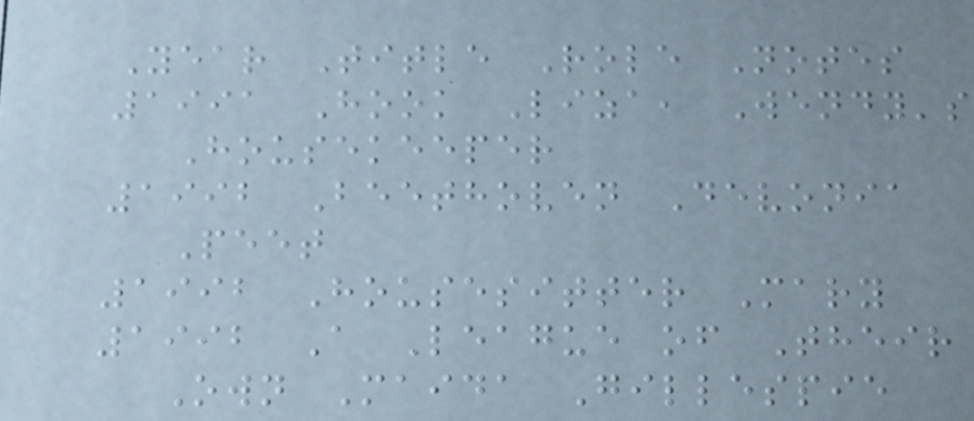Year Title Role Notes
1991 Hook Liza, Wendy's
Housekeeper
1992 Beethoven Devonia
Peet
1992 Housesitter Mary
1992 A League of Their
Own Maida Gillespie
